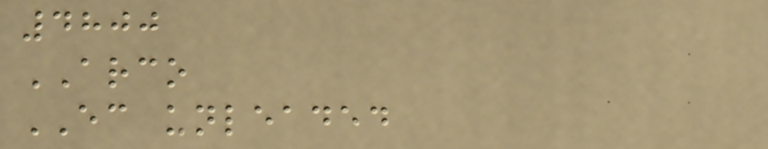4800
ARCO
EC unleaded
